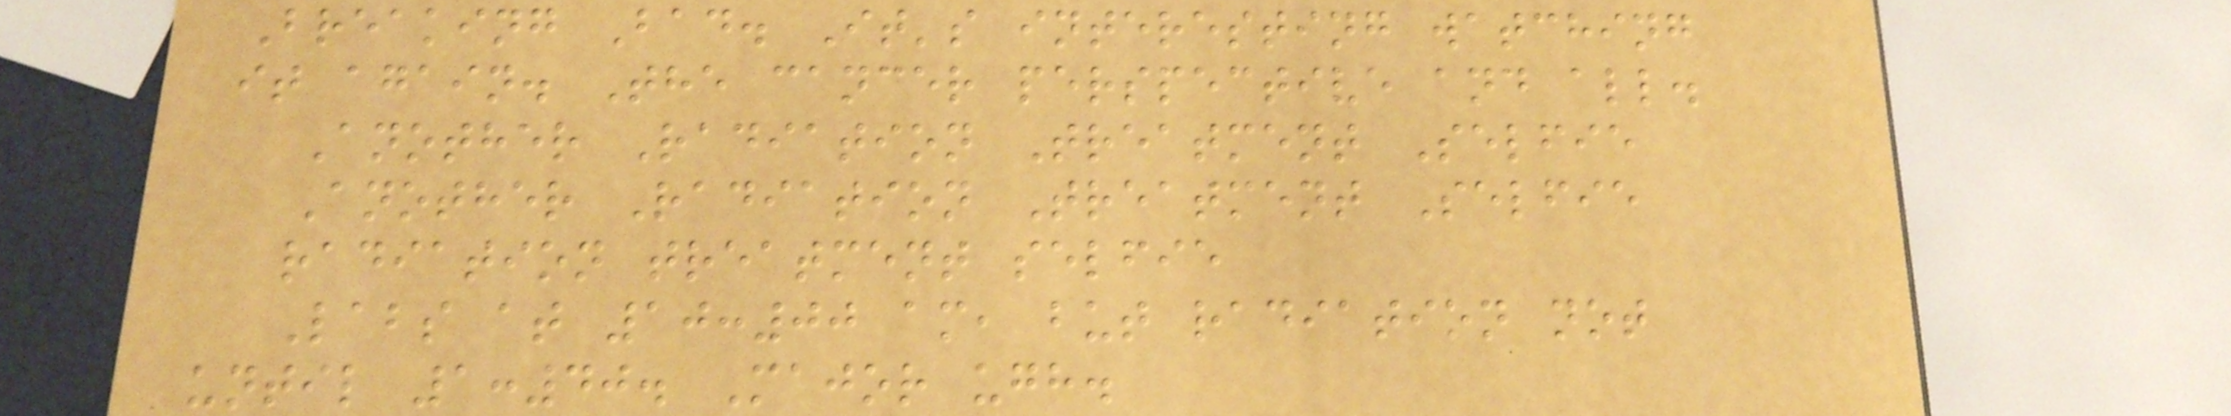Breaking Bad. It's interesting watching
it again. The cancer perspective and all.
Another Radiation Treatment Selfie
Another Radiation Treatment Selfie
radiation treatment selfie
Labs at 10:00 am, but radiation not
until 1:40. Major ugh.
